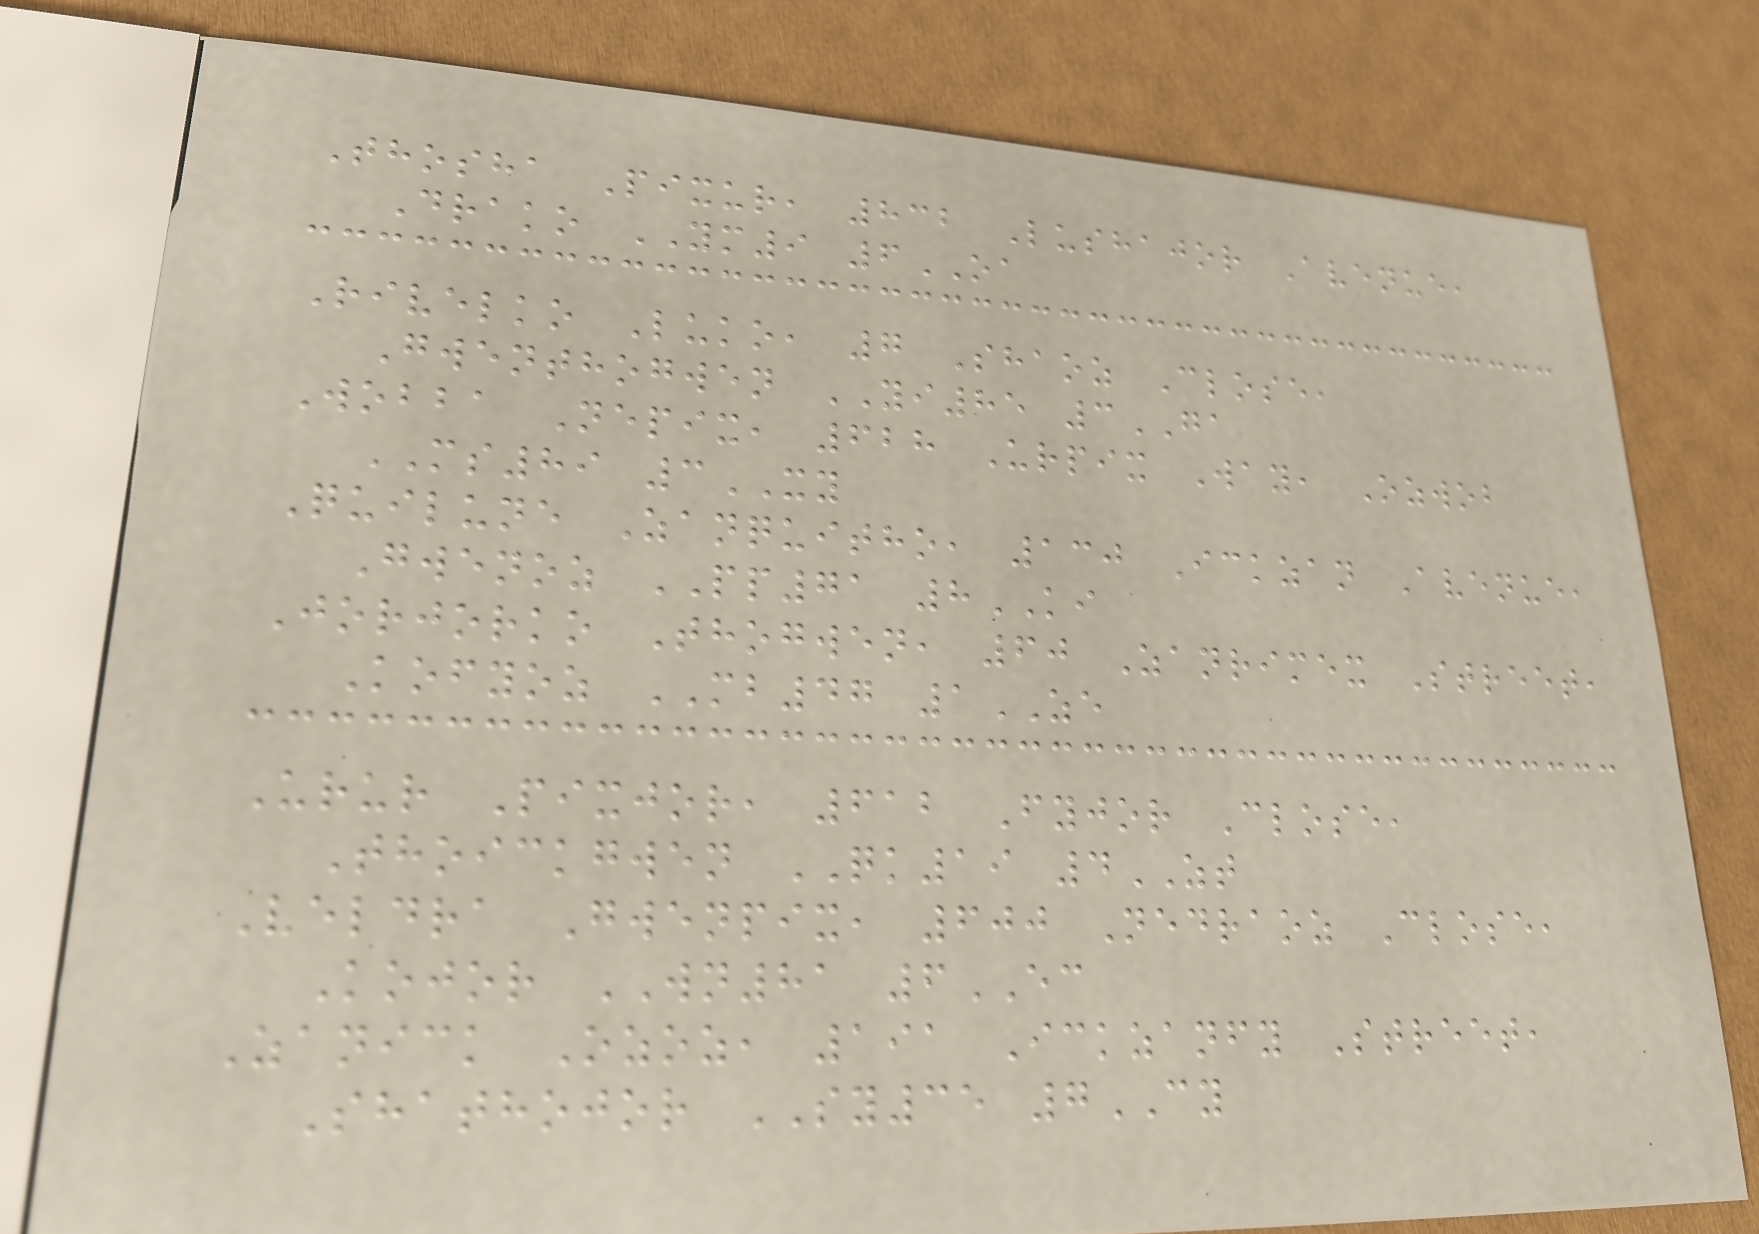Thosha Pixur, 832 Lushajor Avenue,
Drako YM9 6OA
Rivelko Luko, 7 Shaoz Close,
Gwenthogwen YI85 3GA
Wobba Nepix, 628 Urpix Way, Ozwob
MS89 3XY
Quilune Zanquitho, 130 Ickzan Avenue,
Gwenoz PP71 8KI
Jorjorko Thogwen, 60 Zanrimex Street,
Kofyoz MB47 1ZE
Urur Pixjor, 612 Fyjor Close,
Thoickgwen QK19 4ZT
Veldra Gwenpix, 600 Nedraoz Close,
Kojor WN81 6EC
Zanick Ozoz, 191 Ickzanfy Street,
Shathojor SY35 7CY
